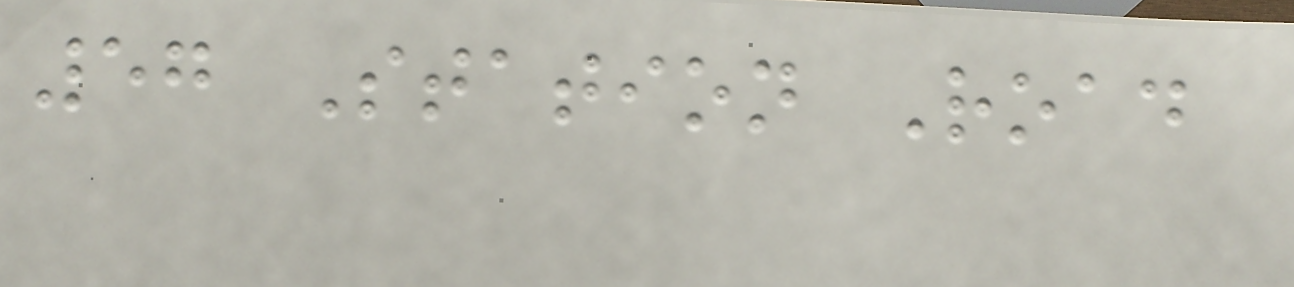57 Station Road
